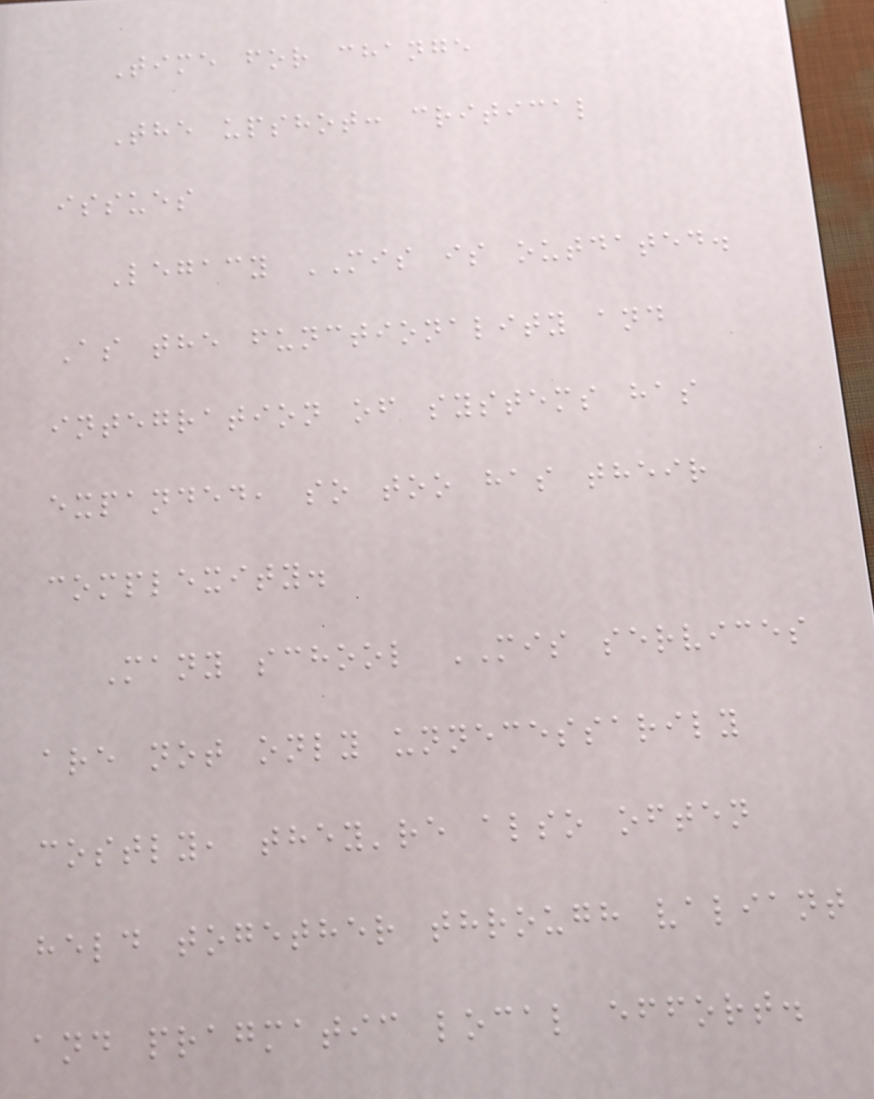Time for change
The upshot: critical
issues
Legacy MIS is outdated.
As the functionality and
integration of systems has
expanded, so too has their
complexity.
Many school MIS services
are not only unnecessarily
costly, they're also often
held together through valiant
and pragmatic local effort.
